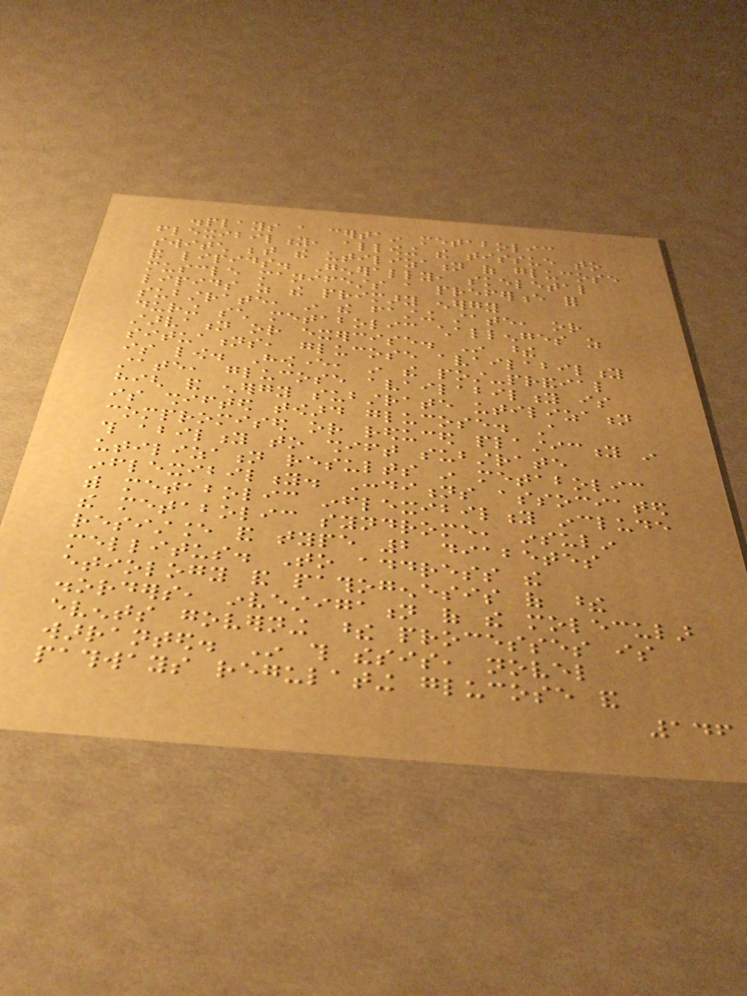displays a certain metabolic
flexibility, allowing the tissue to
switch between the utilization of glucose
and lipids. Generally, skeletal
muscle manifests a preference for
lipids as the primary energy
substrate, in the fasting state, or
during such metabolic challenges as
starvation or exercise. In these
situations, glucose availability
is low. However, in the post-prandial
state, glucose availability is
high and energy substrate utilization
is shifted toward glucose. A
compromised or reduced plasticity in
this ability to shift substrate
utilization results in metabolic
inflexibility. Conditions associated
with metabolic inflexibility include
the metabolic syndrome, insulin
resistance and type 2 diabetes
mellitus. To address the
etiology and pathogenesis of these
disorders, investigation of the molecular
events governing these processes is
warranted. In this thesis, novel
pathways regulating glucose and
146
